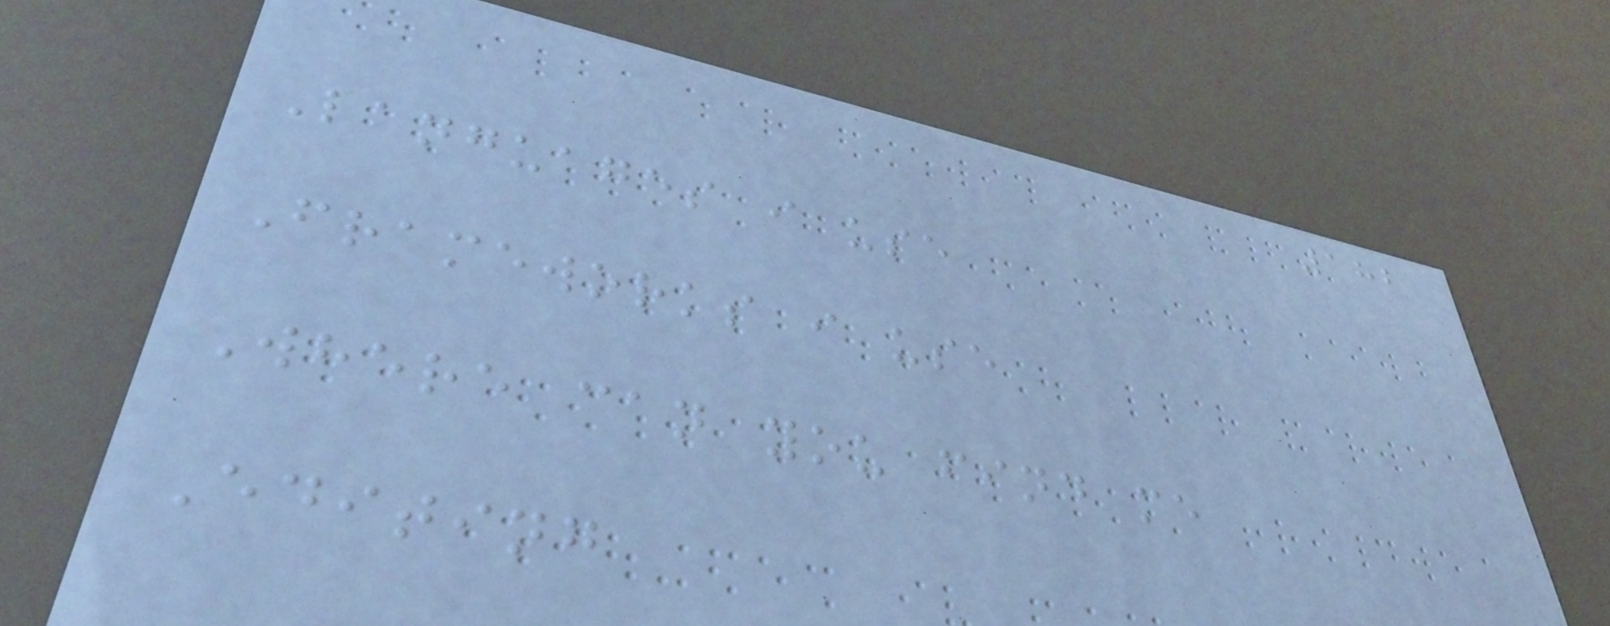182
Languages i use
Frameworks i use
Where can you find me
Editing
